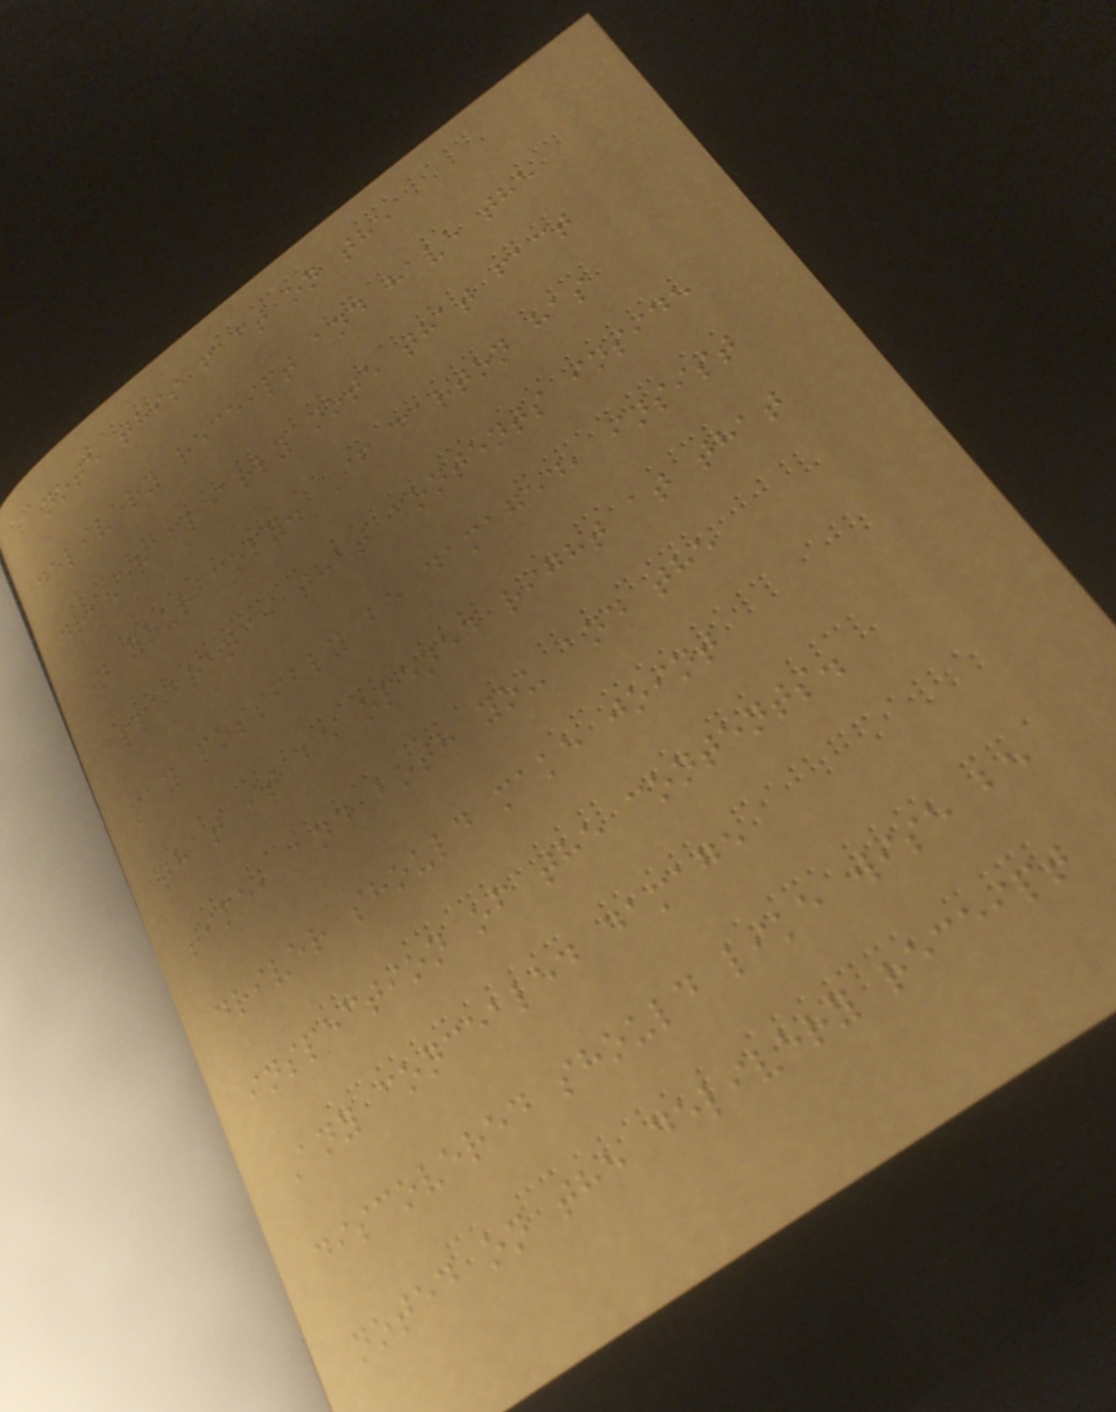note this fact on the
delivery receipt and have the
driver clearly note that fact
on your copy. If carton has
appearance that contents inside
may possibly be damaged, insist
that it be opened right at that
time, and both you and the
driver should make joint
inspection of the contents.
Any concealed damage
discovered should like wise be
noted on the delivery receipt
